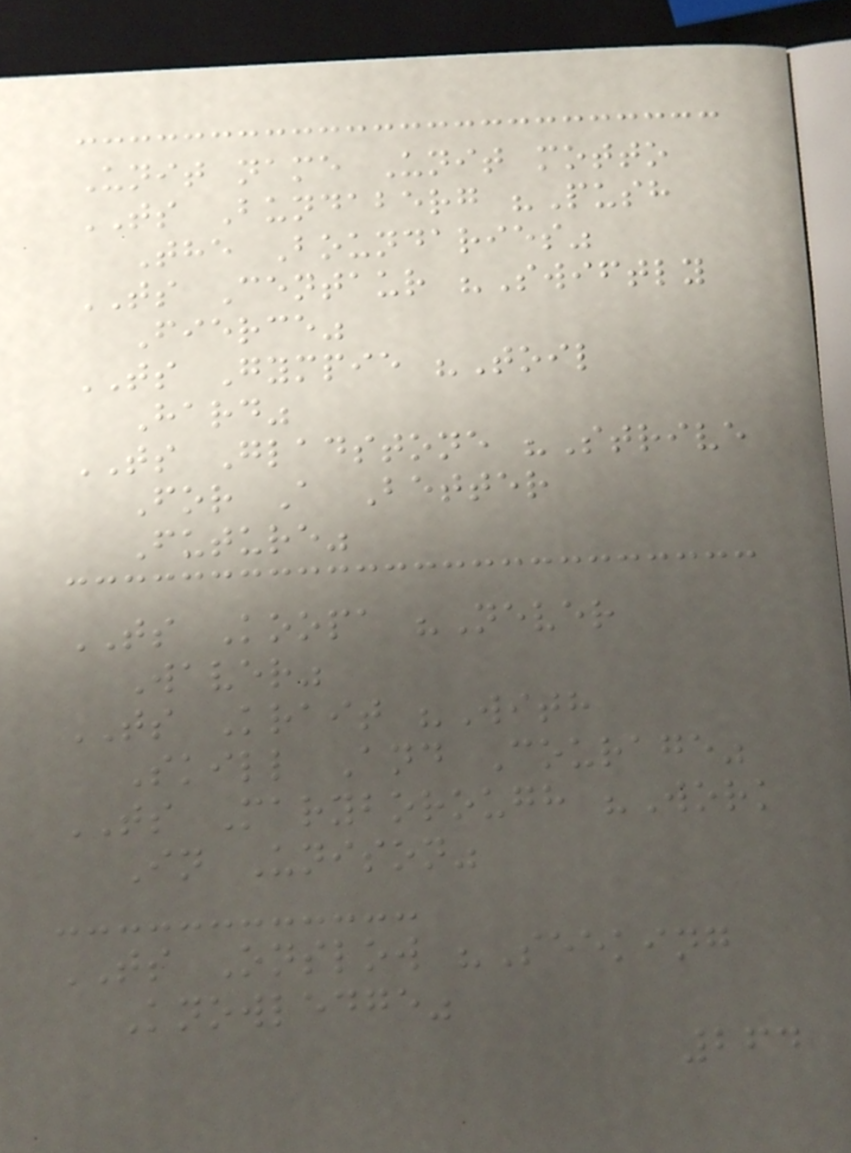Unit name Unit motto
TS Bundaberg "Push
The Boundaries"
TS Centaur "Swiftly
Fierce"
TS Gympie "Toil
Hard"
TS Gladstone "Strive
For A Better
Future"
TS Koopa "Never
Waver"
TS Krait "With
Skill And Courage"
TS Maryborough "Work
In Unison"
TS Onslow "Seeking
Knowledge"
264
